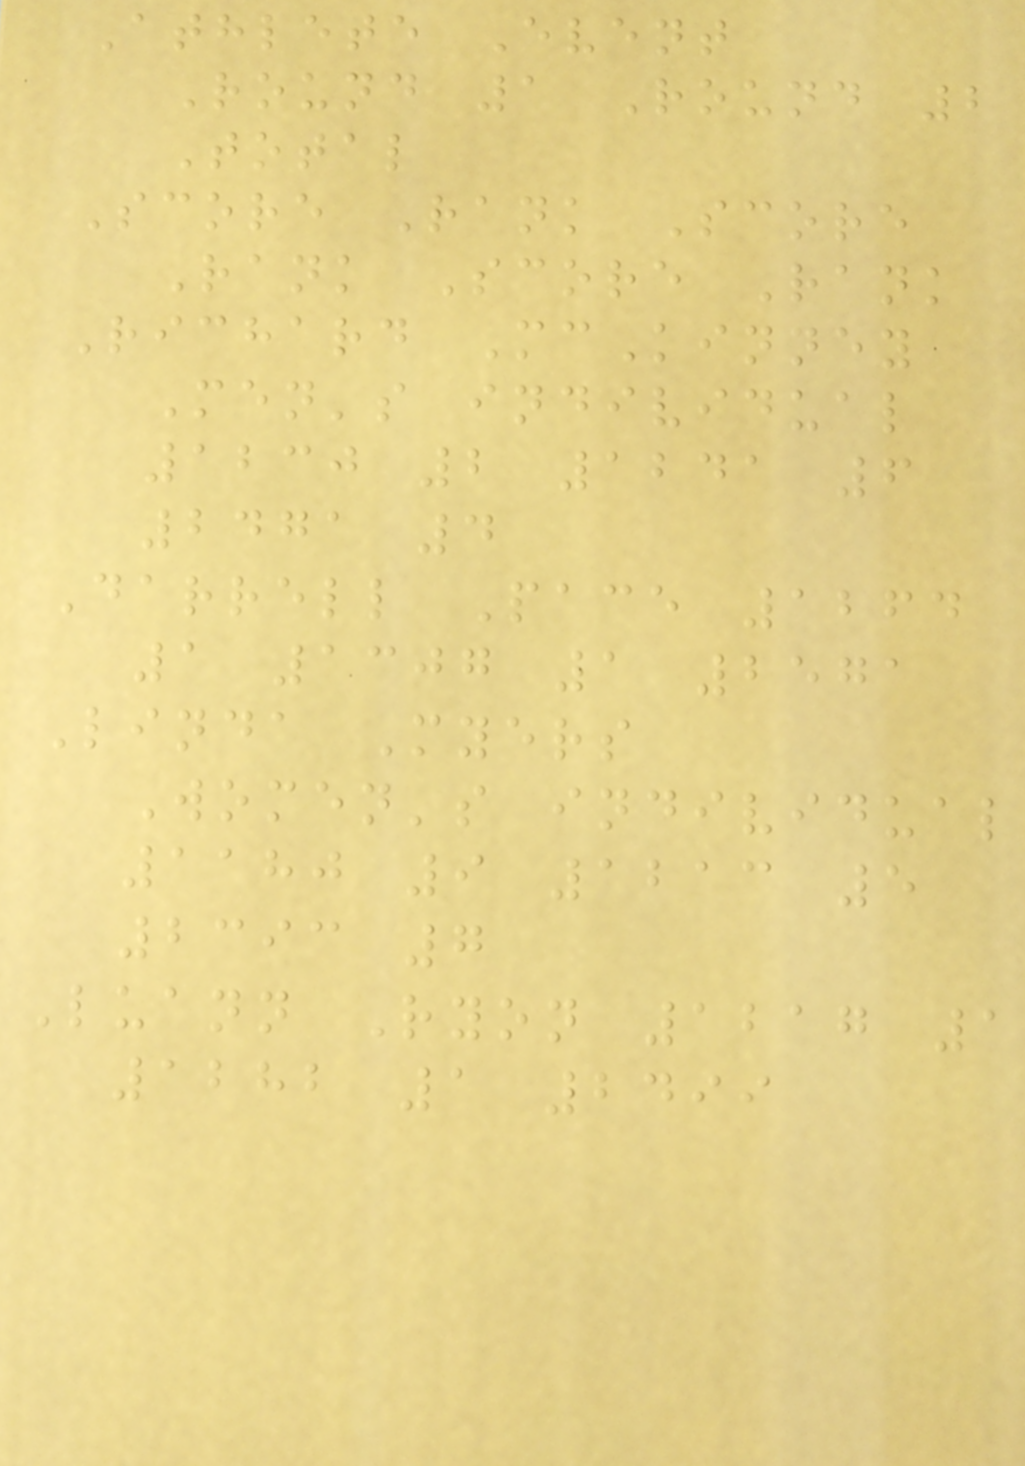Athlete Event
Round 1 Round 2
Total
Score Rank Score
Rank Score Rank
Richard McKinney
Men's individual
1230 2 1241 6
2471 4
Darrell Pace 1264
1 1307 1 2571
Linda Myers
Women's individual
1180 9 1213 5
2393 7
Luann Ryon 1217 1
1282 1 2499
